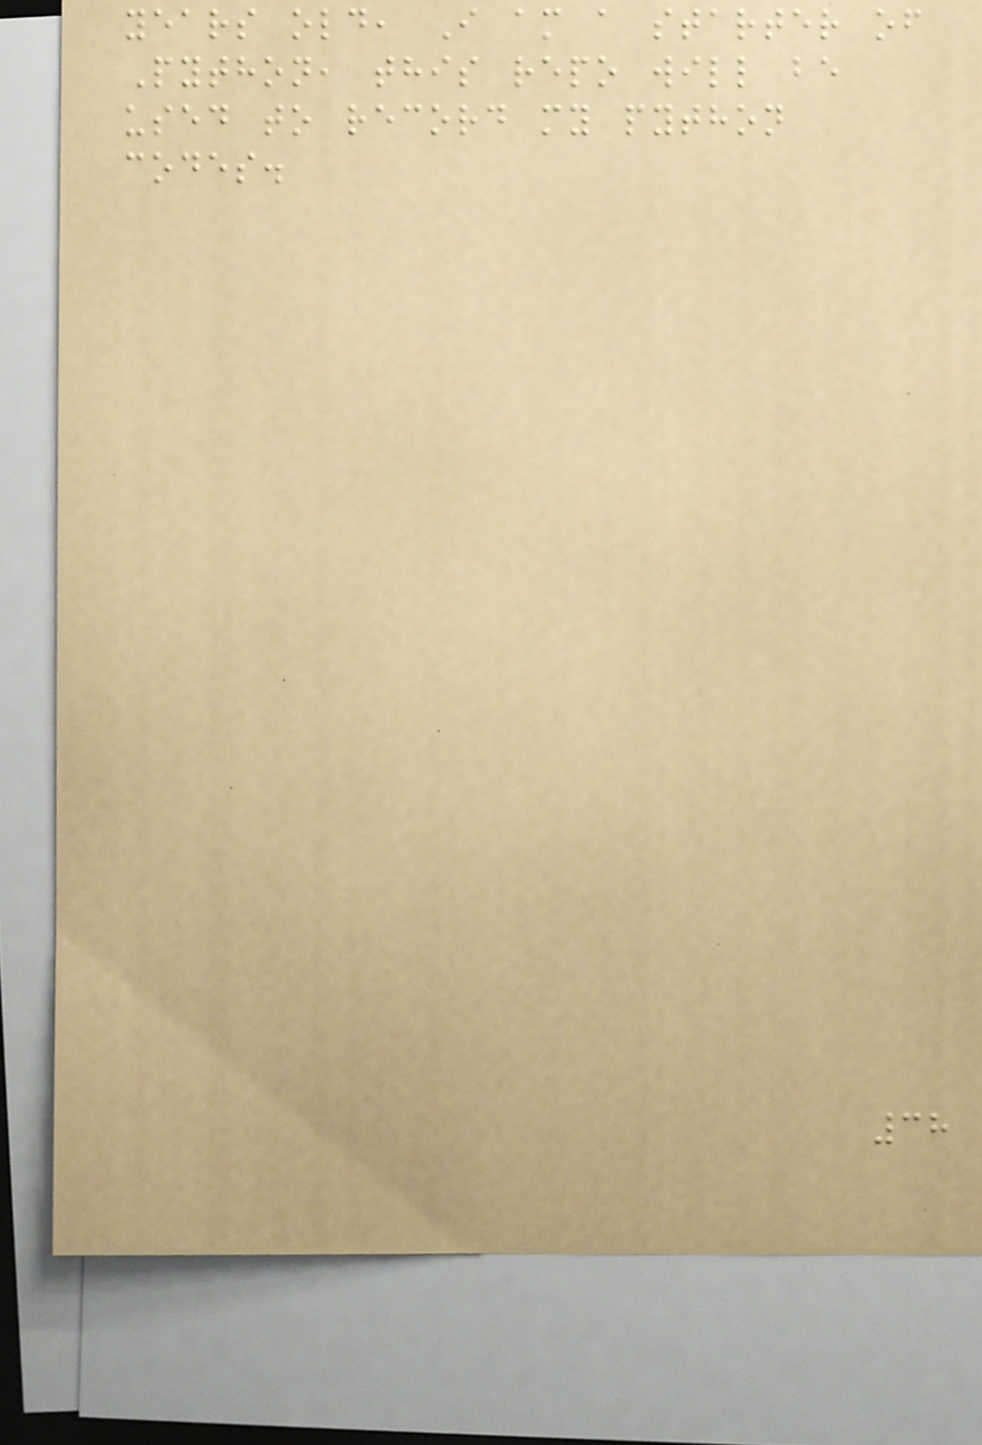years old, I am a starter of
Python, this repo will be
used to record my python
codes.
38
